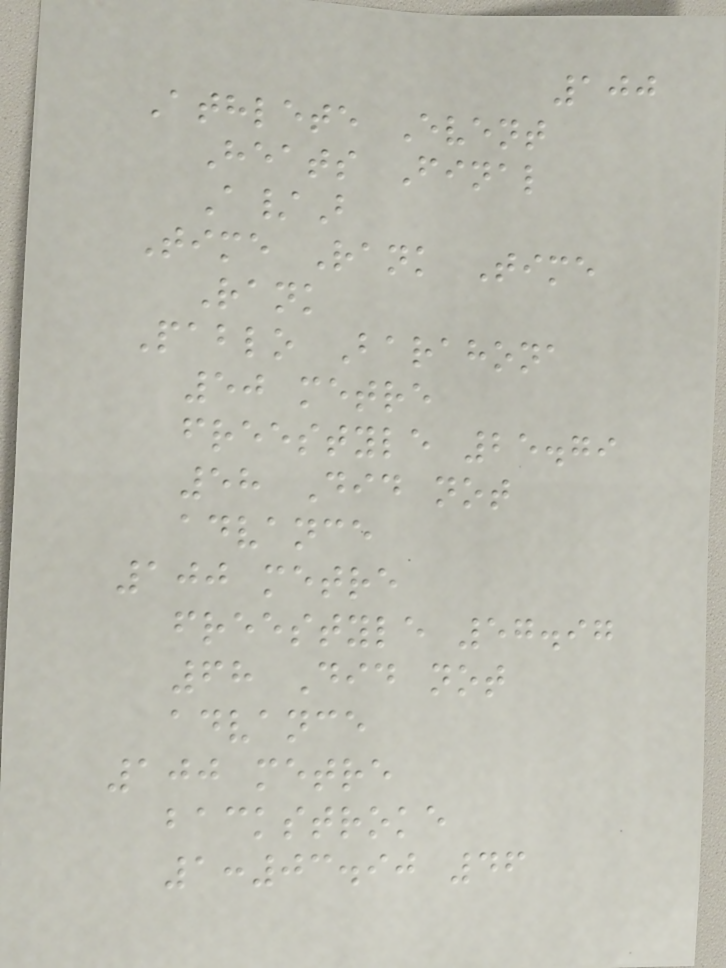100
Athlete Event
Heats Final
A/B
Time Rank Time
Rank
Pablo Barahona
50 metre
freestyle 25.79
58 Did not
advance
100 metre
freestyle 57.97
68 Did not
advance
100 metre
backstroke
1:03.90 46
